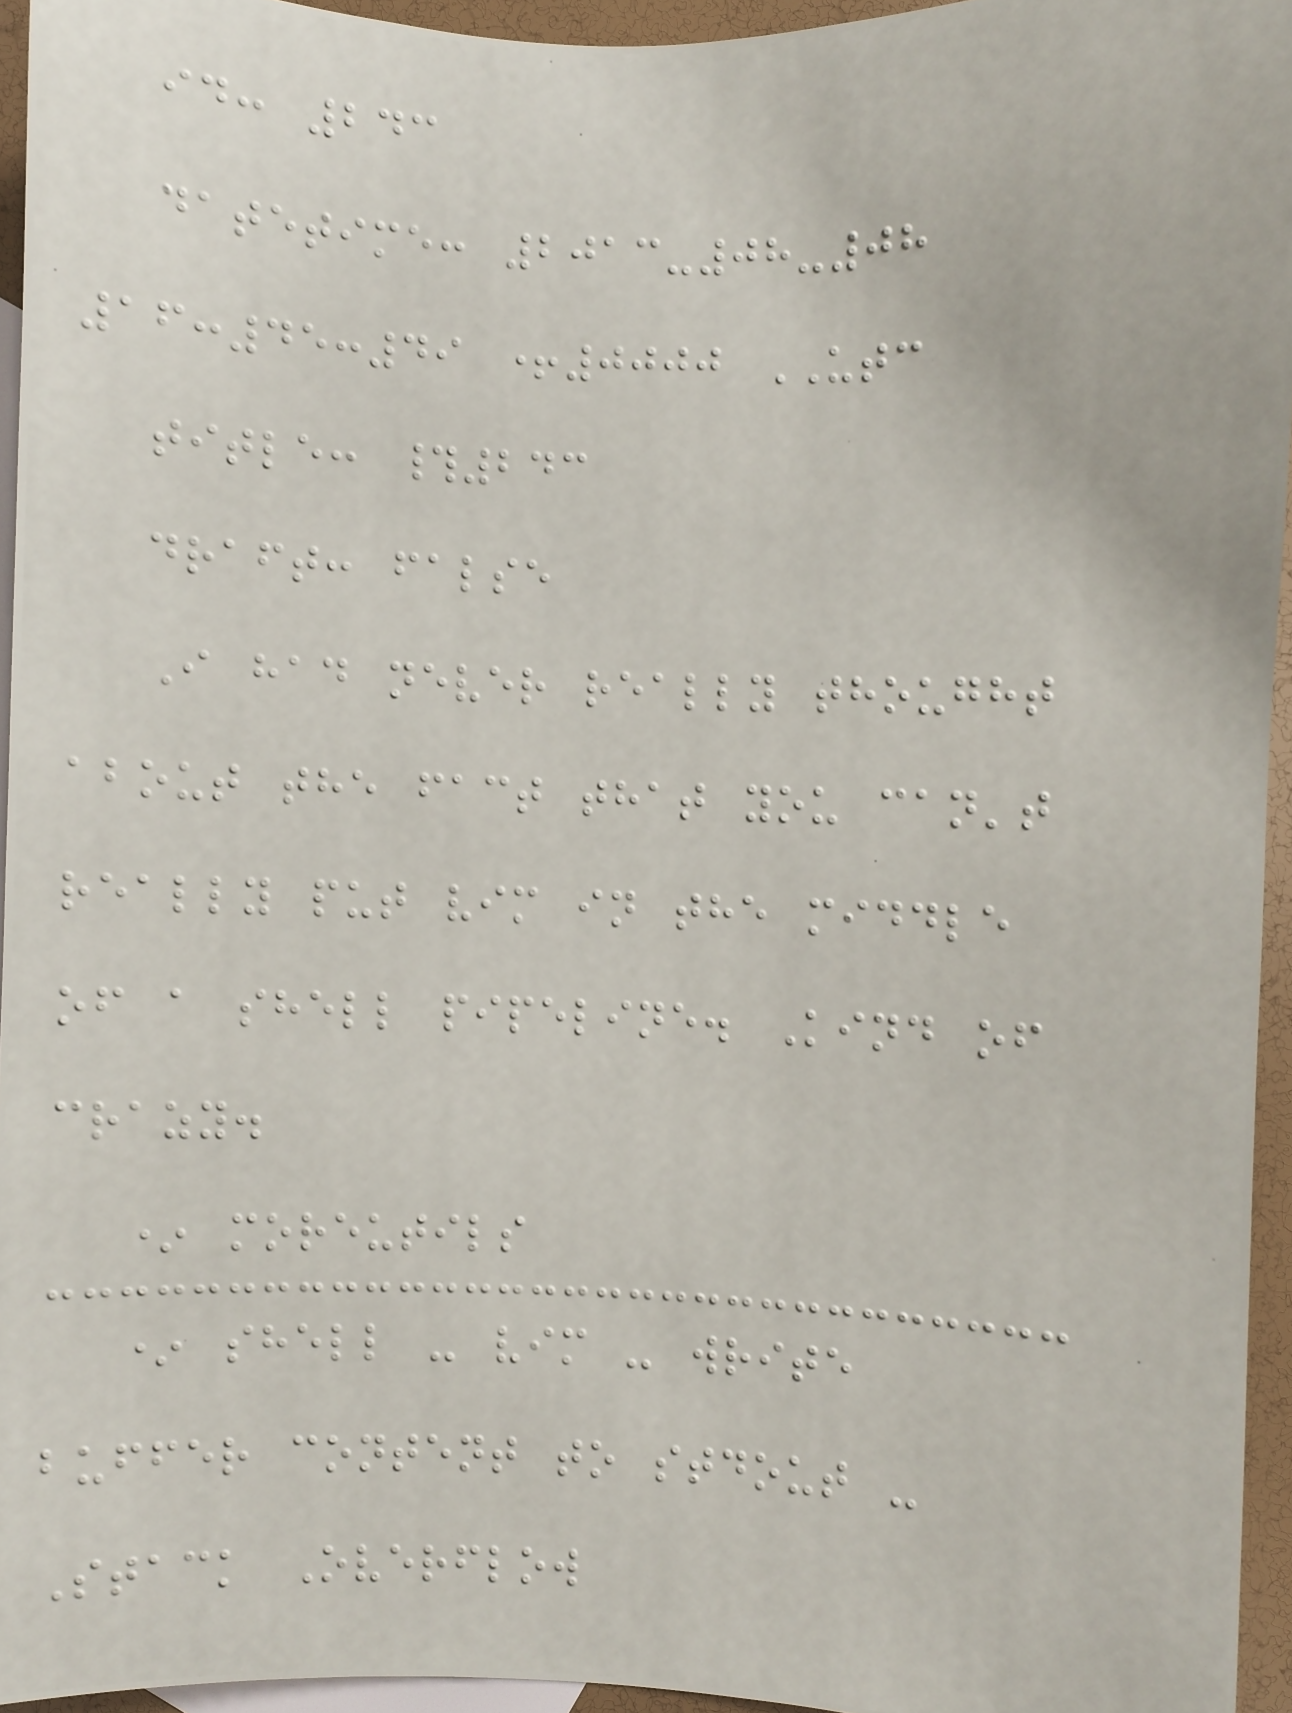id: 243
datetime: 2013-08-08
16:45:49 +0000 UTC
title: #243
draft: false
I had never really thought
about the fact that you can't
really put vim in the middle
of a shell pipeline. Kind of
crazy.
* moreutils
* shell - vim - write
buffer content to stdout -
Stack Overflow
